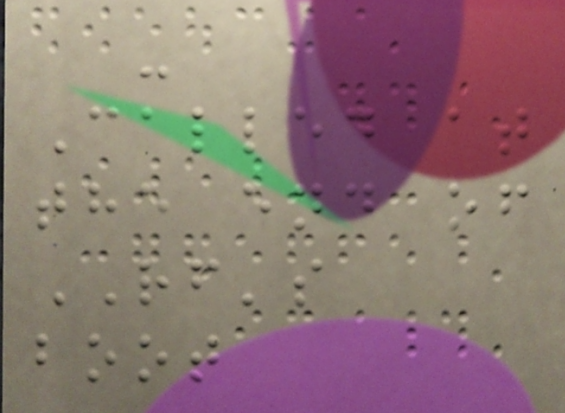-
Called at
the end of
RF's
boot
